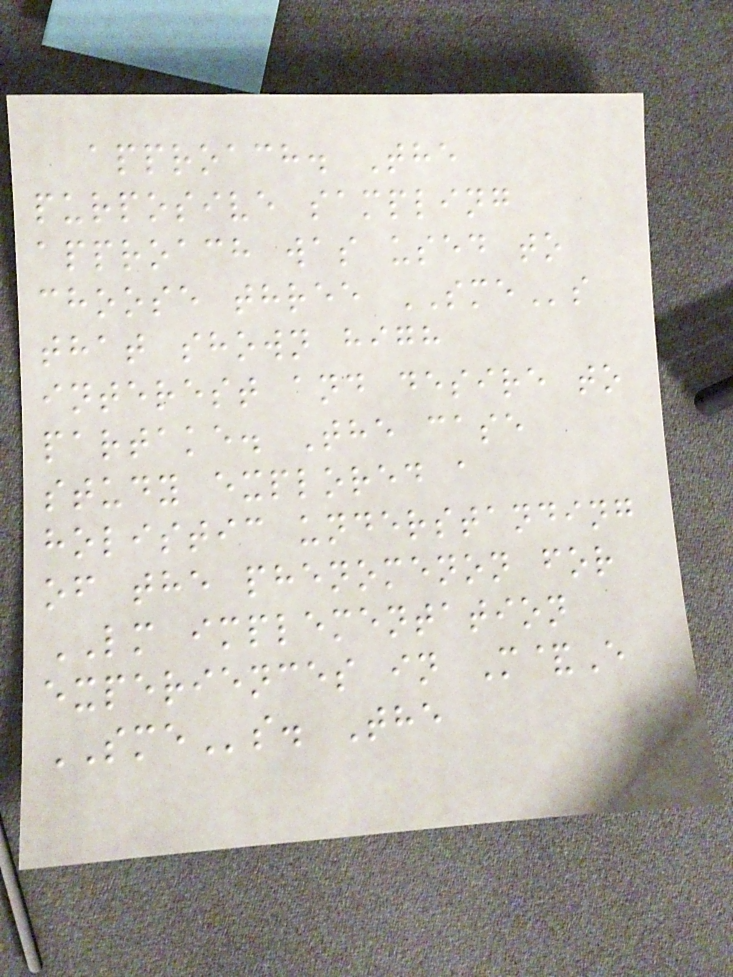approach. The
purposive sampling
approach was used to
choose three SMEs
that shown high
interest and desire to
partake. The case
study explored a
holistic understanding
of the phenomenon for
LM implementation
experiences in M&E
SMEs. The
